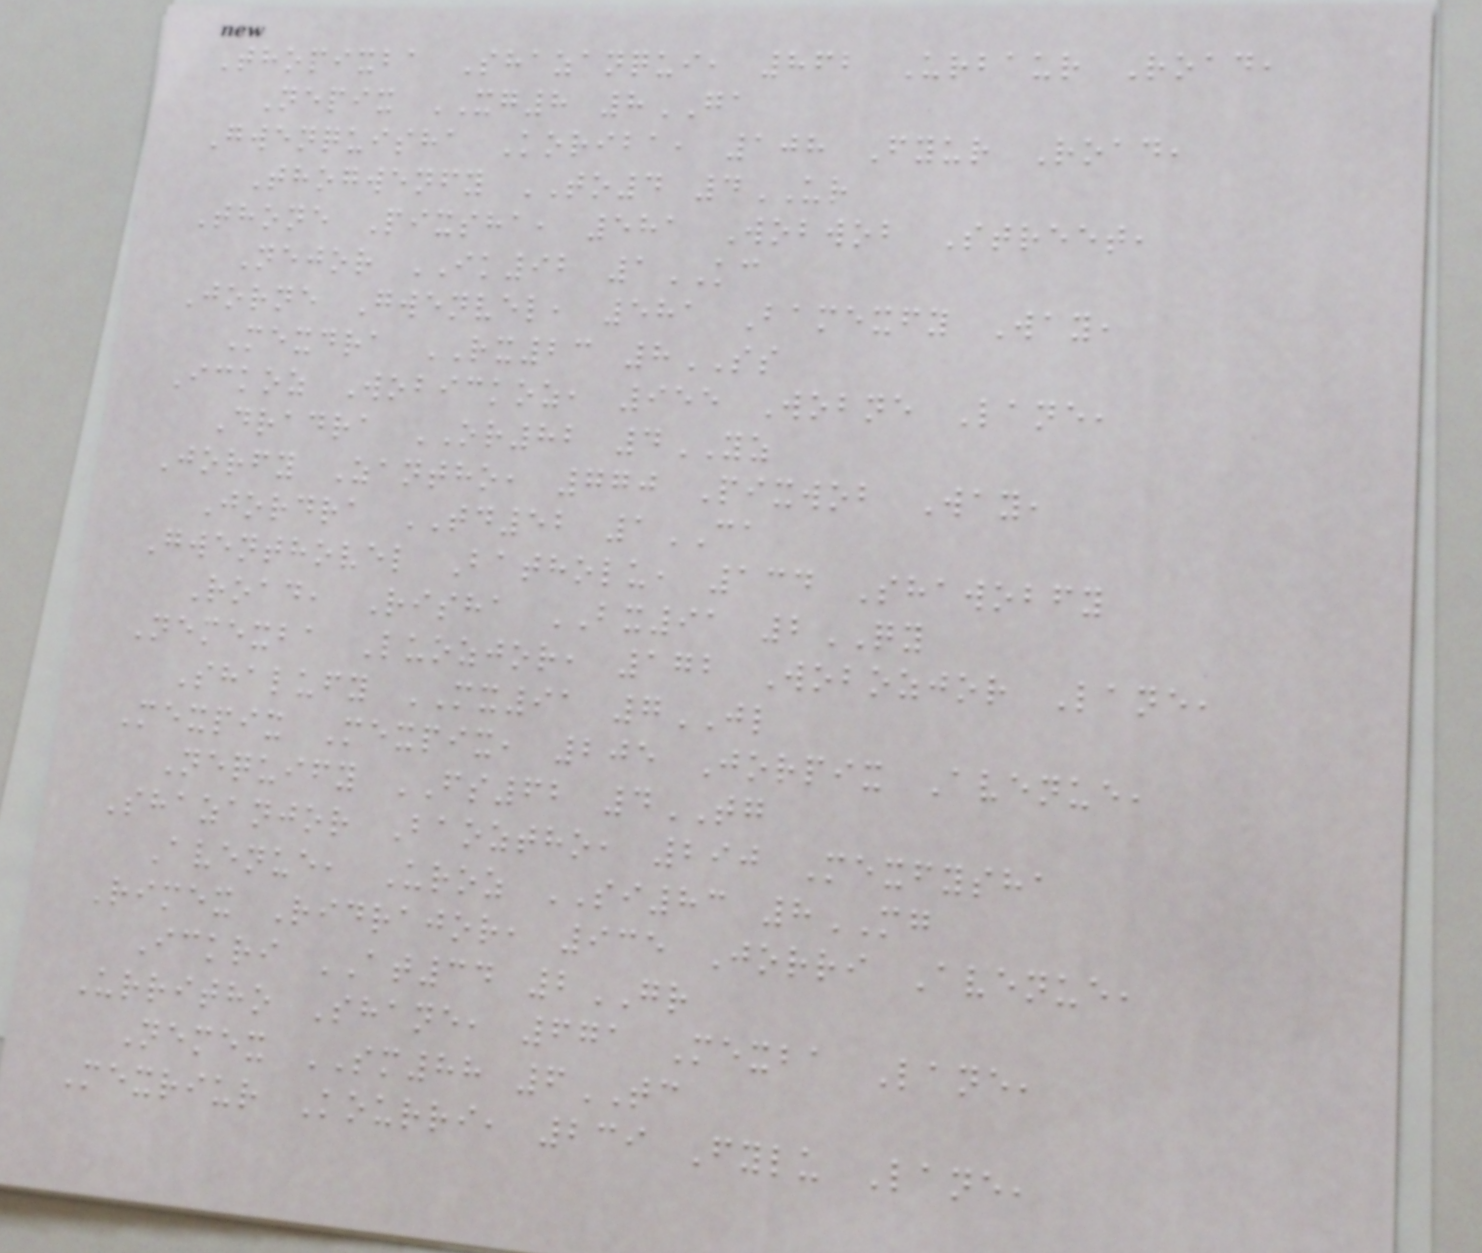Thopixba Shazanqui, 862 Urbaur Road,
Nepix XG8 8GA
Gwenquisha Koriba, 108 Fyur Road,
Thogwenfy TO4 4UR
Thone Pixsha, 581 Wobwob Street,
Nejor IK92 1KC
Jorne Gwenvel, 581 Bamexfy Way,
Mexdra RX23 8SS
Ickoz Wobickoz, 955 Wobne Lane,
Dradra OR82 4YZ
Jorfy Zantho, 770 Pixwob Way,
Jordra TD52 1CA
Gwenthovel Batholu, 134 Shawobfy
Road, Risha BX91 2QY
Nemexba Luozjor, 172 Wobozjor Lane,
Shalufy MX91 7JL
Mexpix Mexpix, 205 Jorpix Avenue,
Nequify FS62 4TG
Shazanjor Baoztho, 290 Mexfysha
Avenue, Uroz SI83 8MG
Rimex Ridrajor, 935 Jorri Avenue,
Ickri AT34 2GR
Urritho Shane, 671 Mexba Lane,
Nemex SM88 6TC
Mexriur Kourri, 239 Fylu Lane,
